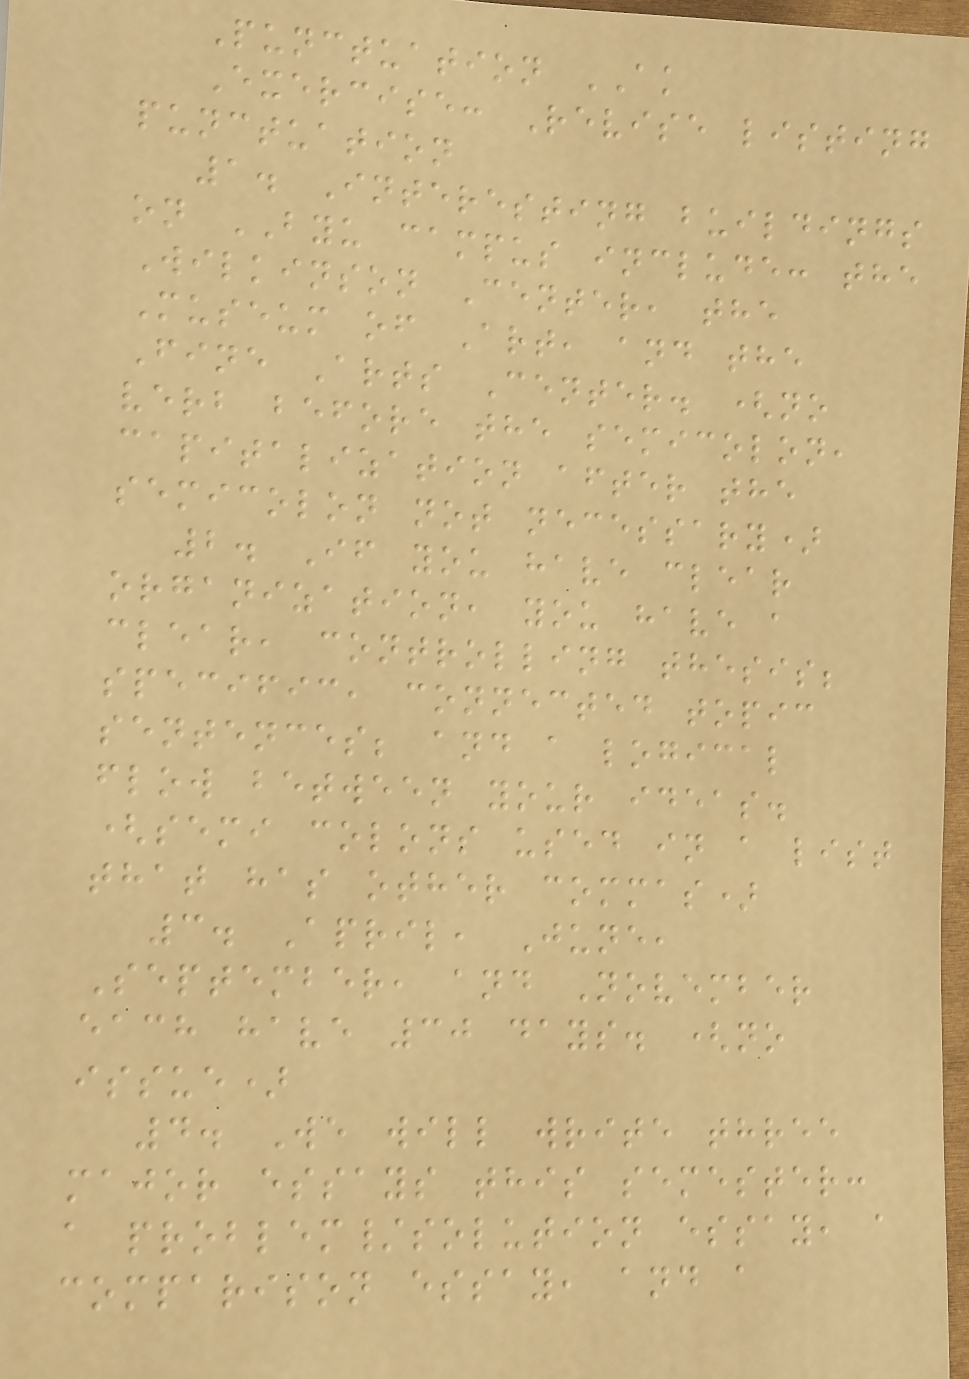Punctuation AK
Exercise: Revise listing
punctuation
1. Interesting buildings
on BYU campus include: the
Wilkinson Center, the
Museum of Art, and the
Fine Arts Center. (no
verb before the semicolon,
capitalization after the
semicolon not necessary)
2. If you have clear
organization, you have a
clear, controlling thesis;
specific, connected topic
sentences; and a logical
flow between your ideas.
(semi colons used in a list
that has other commas)
3. April, June,
September, and November
each have 30 days. (no
issue)
4. We will write three
major essays this semester:
a problem/solution essay, a
comparison essay, and a
